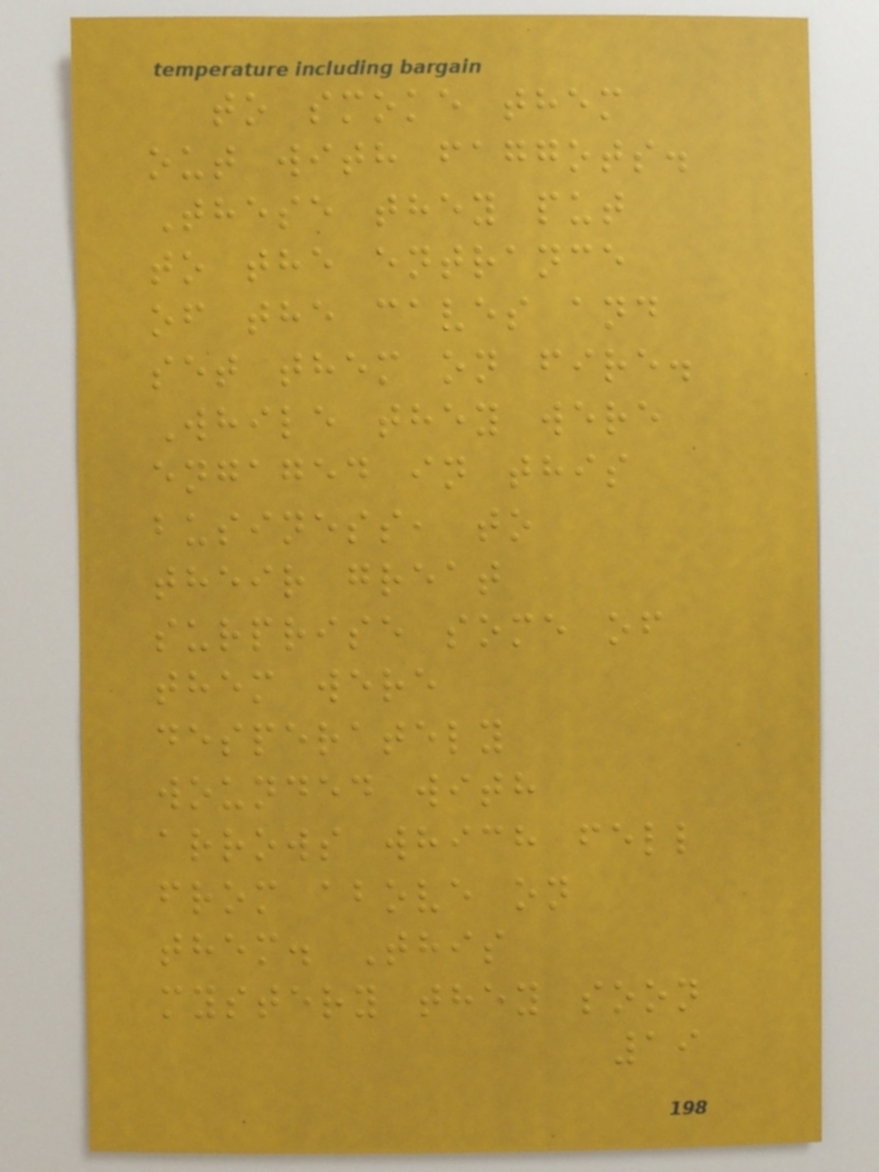to smoke them
out with faggots.
These they put
to the entrance
of the caves and
set them on fire.
While they were
engaged in this
business, to
their great
surprise some of
them were
desperately
wounded with
arrows which fell
from above on
them. This
mystery they soon
19
